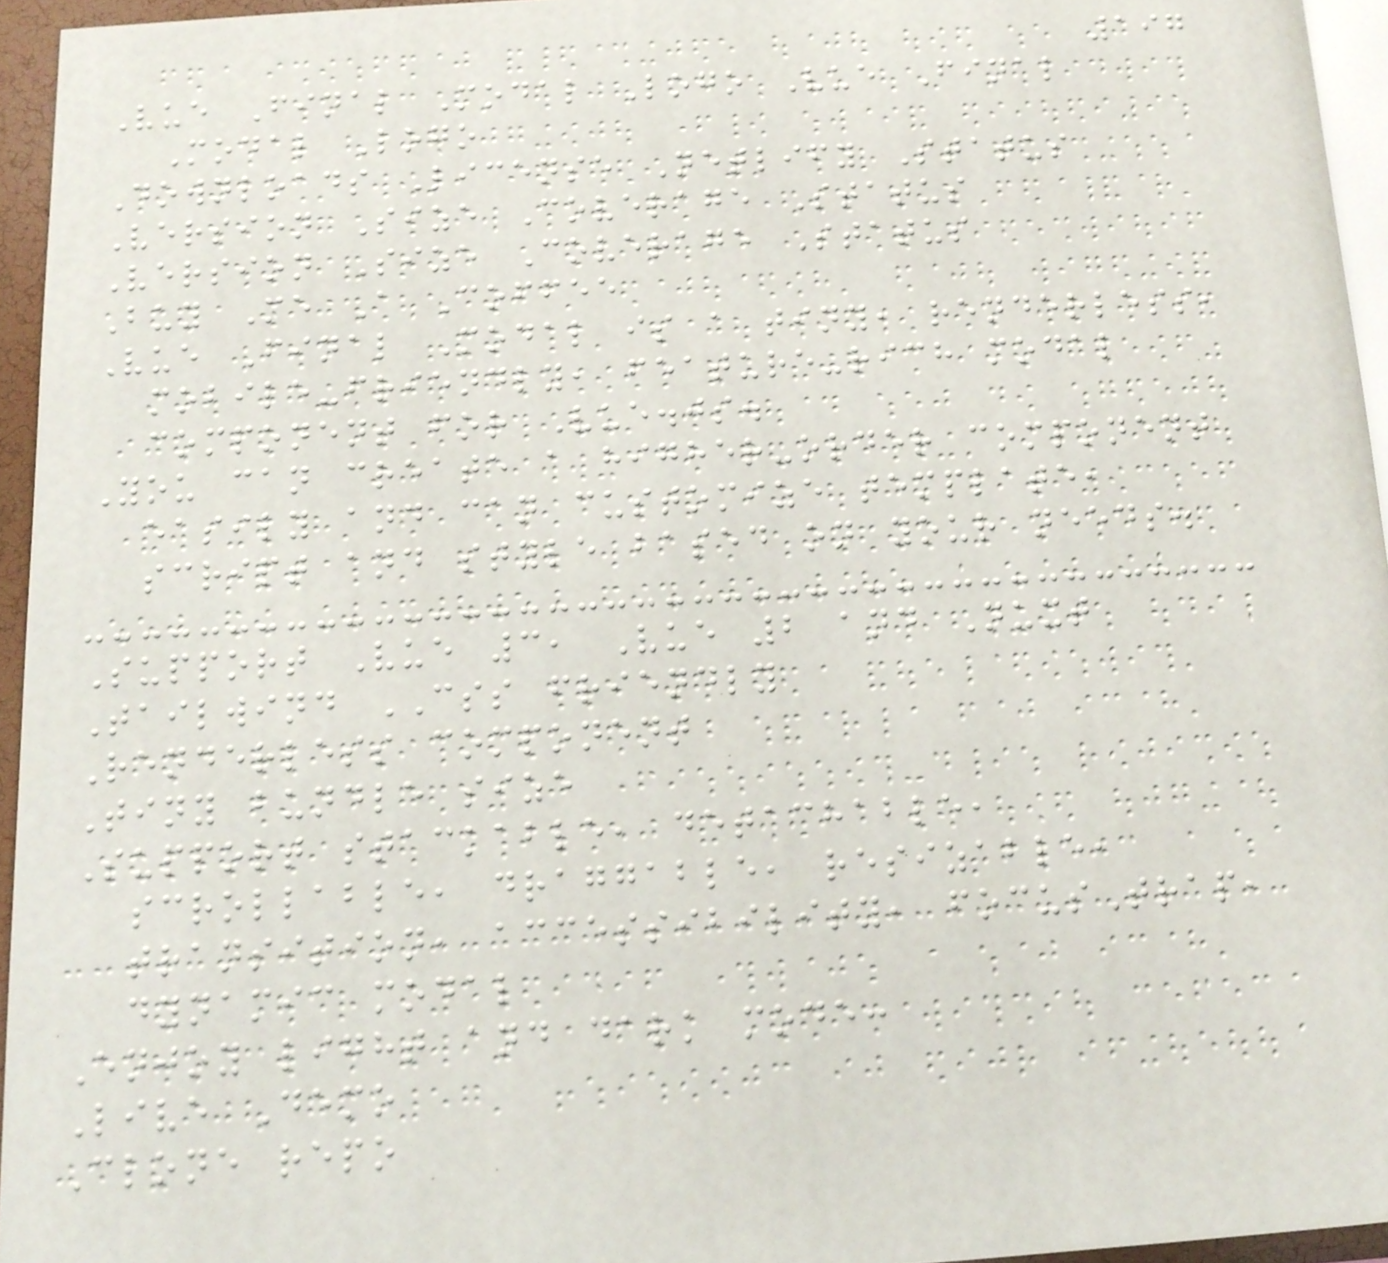197
Vue Final Modal Logo Vue Final
Modal Logo
Downloads License Netlify Status
Version Size Coverage Status
Version Size Coverage Status
Buy Me A Coffee
Vue Final Modal is a tiny, renderless,
mobile-friendly, feature-rich modal
component for Vue.js.
You can create a higher-order component
easily and can customize template,
script and style based on your needs.
Support Vue 3, Vue 2 and Nuxt
Tailwind CSS friendly
Renderless component
Tiny bundle size
Support stackable, detachable,
scrollable, draggable, resizable,
transition, accessibility, focusTrap,
dynamic modal
Enjoy light and dark mode:
Live Demo
Clone repo
